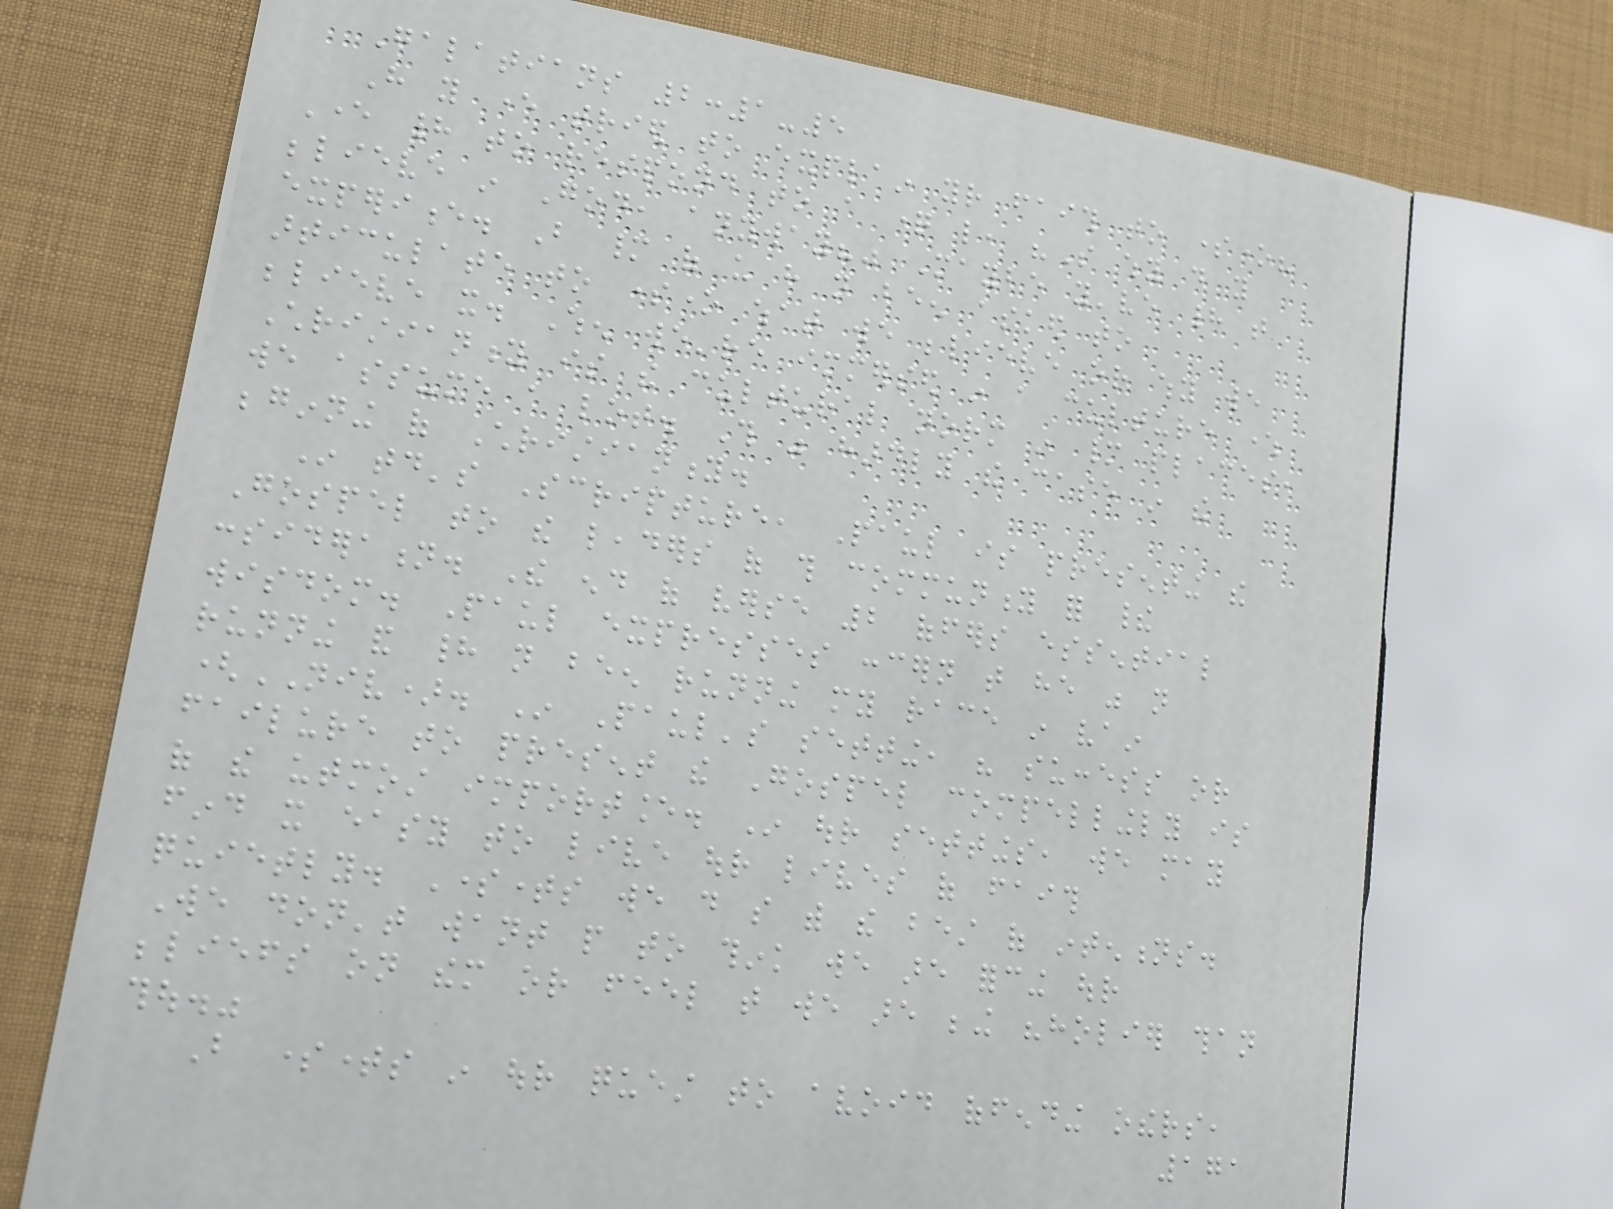Galatians 2:1-5
Have you ever tried to explain your faith to someone?
Ever had to respond to a question like, "So why do you
believe in God, anyway?" Maybe you've had that
experience. But many of us have not been asked to
articulate to someone what we believe or why we
believe it. When we're immersed in a culture where
Christianity is the cultural norm in many places,
we assume a lot. This was hardly the case in the
beginning of Christianity.
In today's Scripture, Paul is presenting the
Gospel to the leaders of this community for their
consideration. The end of verse 2 offers essential
wisdom. Paul expresses concern that he was not
running and had not been running my race in vain
(NIV). In Paul's setting, his success or
failure to present the Gospel compellingly is
of the utmost importance. In our settings, we may
find it easy to live our lives of faith
quietly. Sometimes we do so with the best of intentions.
We don't want people to think we are forcing our
beliefs on them or feel that we are being "holier than
thou."
But sometimes in our quest to avoid offending others,
171
